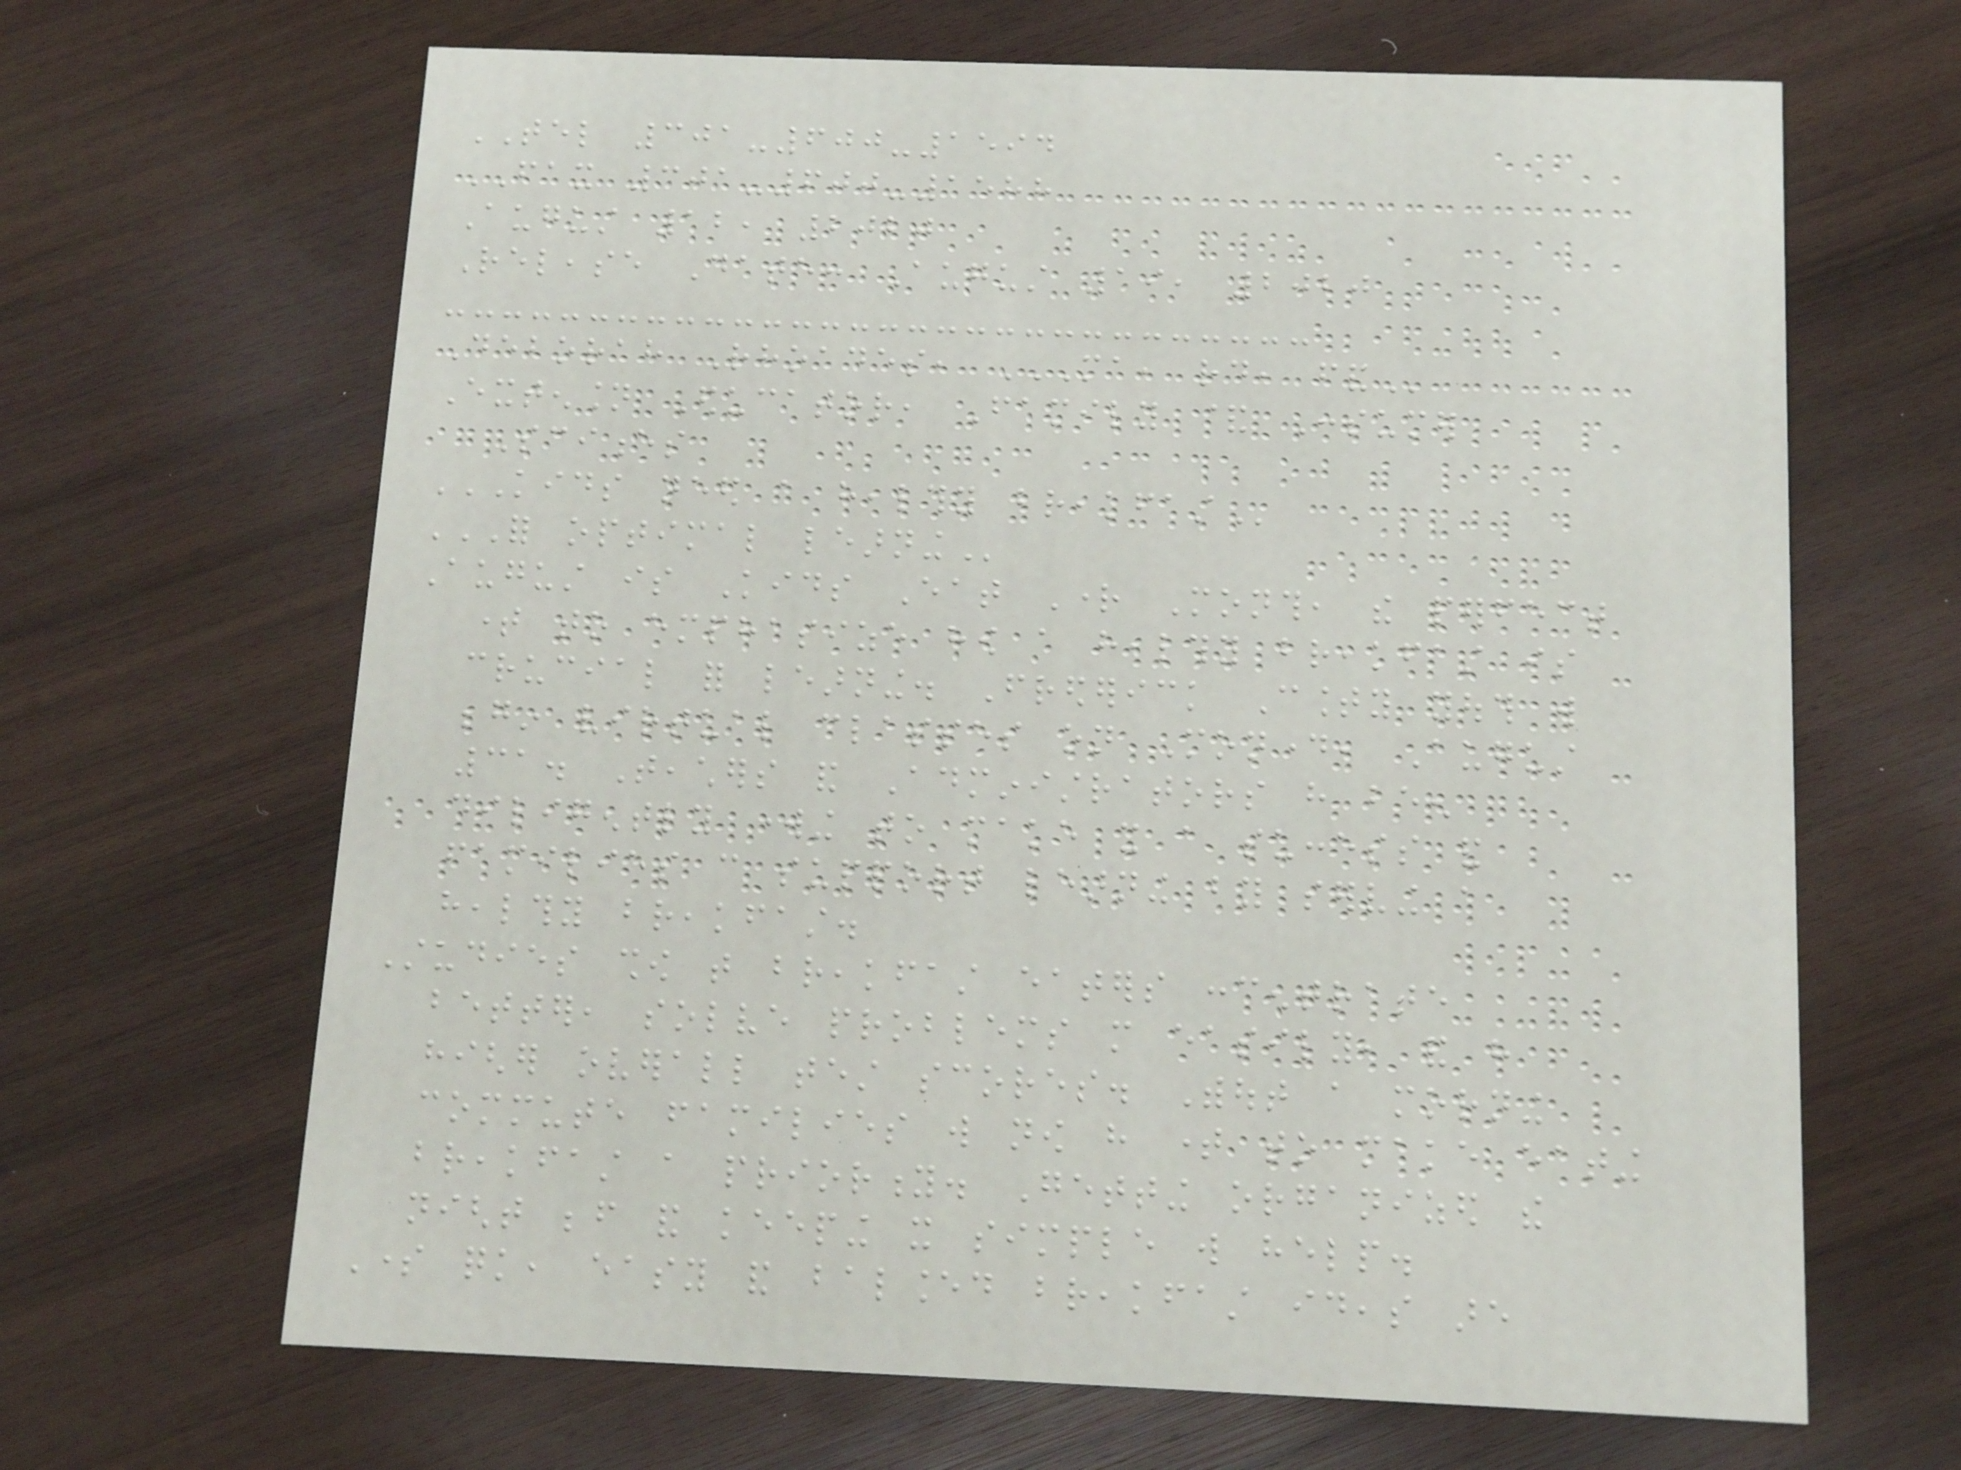TEL 301-600-1594
FAX 301-600-1588
August 12, 2020
Release Date: August 19, 2020
Deborah Rhoades, MA, RD, FAND
Extension Educator, Family & Consumer
Sciences
KIDS NEED A HEALTHY BREAKFAST
FOR OPTIMAL LEARNING
August is Kids Eat Right Month, the perfect
time to emphasize how a healthy breakfast is
crucial for learning. Frederick County youth will
begin virtual classes on Monday, August
31. Teachers and Administrators have been
diligently working to make it a success and
families can support learning by serving a
healthy breakfast.
Studies show that breakfast eaters concentrate
better, solve problems more easily, and have
higher overall test scores. Without a morning
commute families will now have time to make eating
breakfast a priority. Getting organized the
night before and keeping it simple will help.
Some quick, easy and balanced breakfast ideas are
